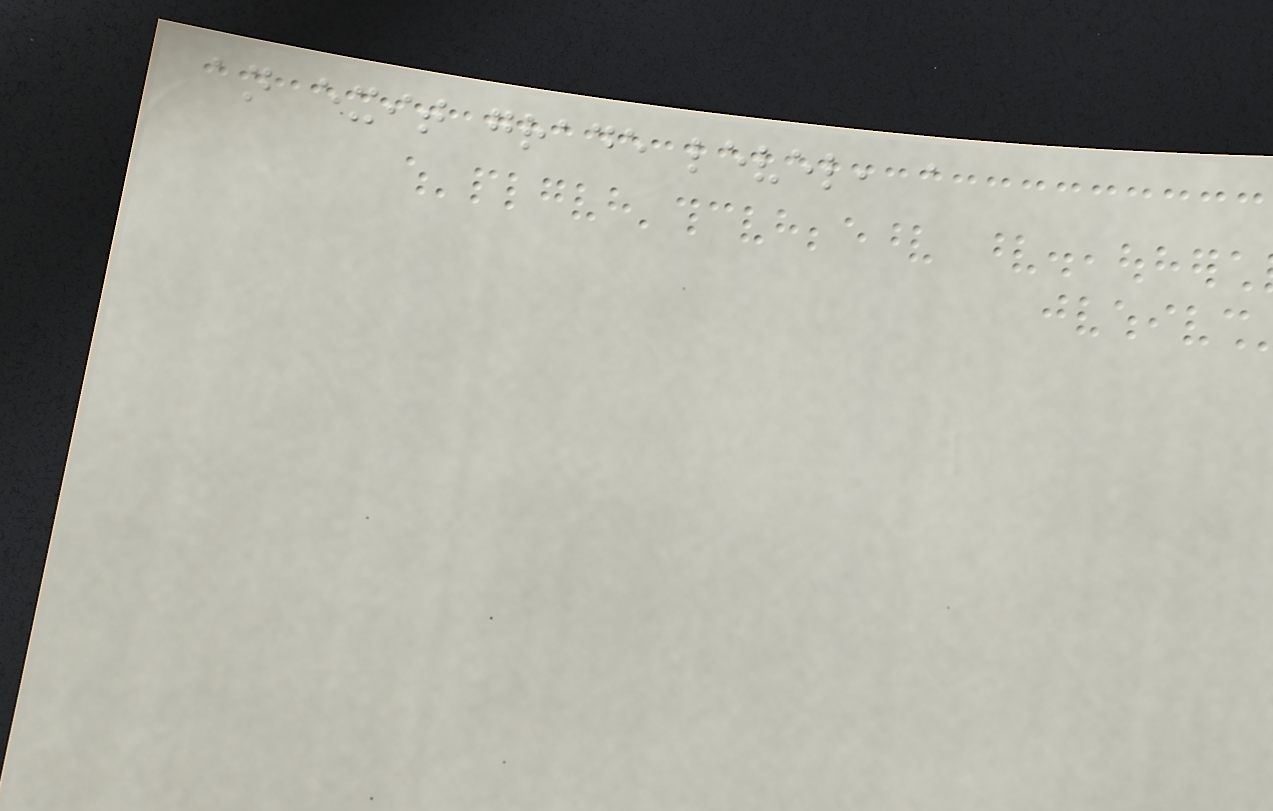an exit grade level, a
